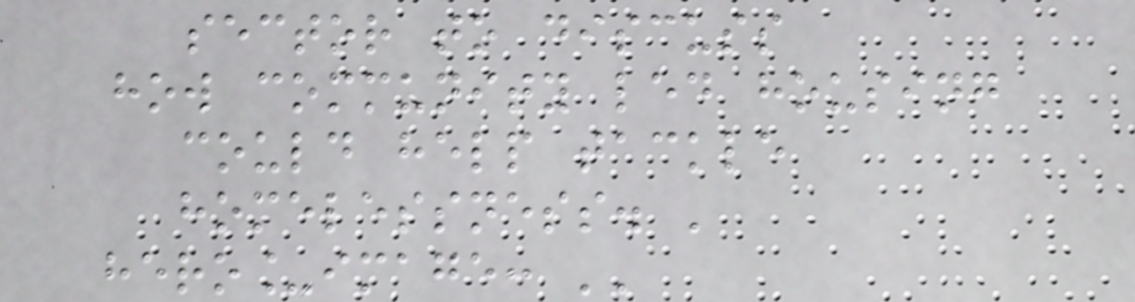sector to discuss
how community led housing
could help tackle
homelessness. '
hero_image: ''
